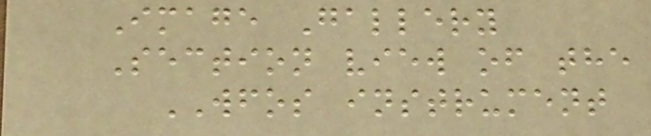Image Gallery
Section view of the
WFOS instrument
